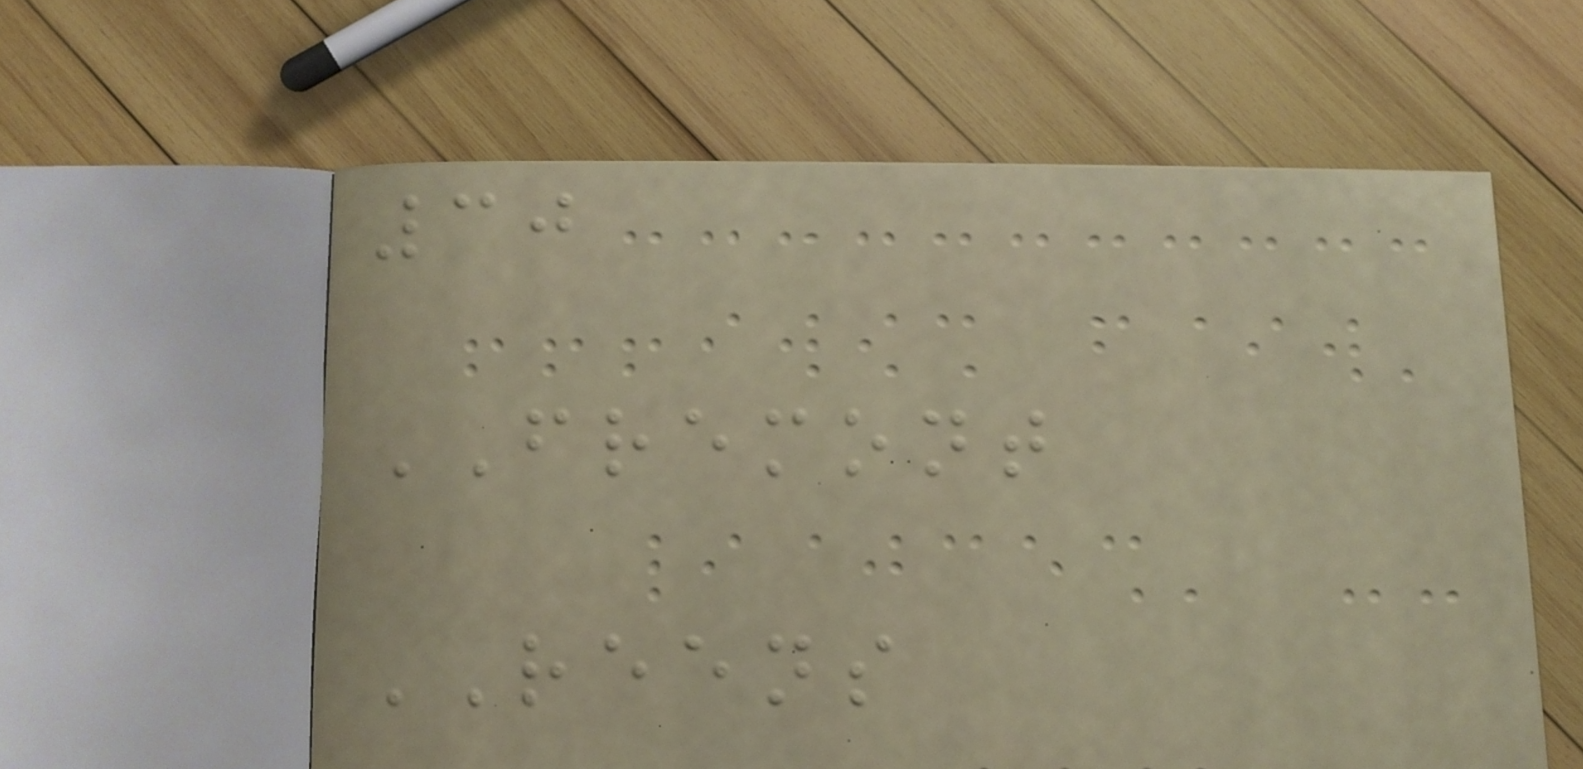30
FREMONT
REENS
